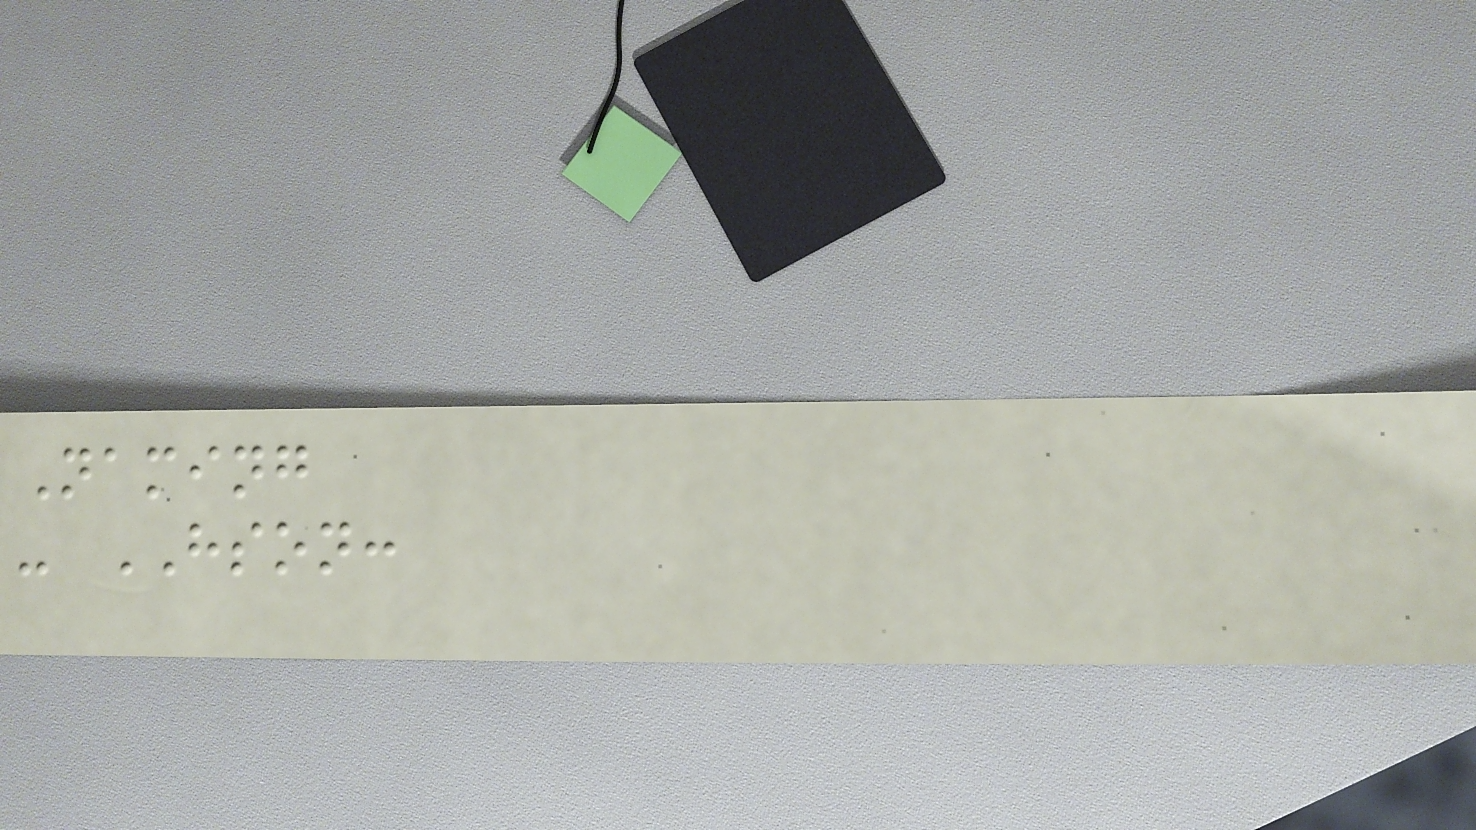Naming
- HSON:
